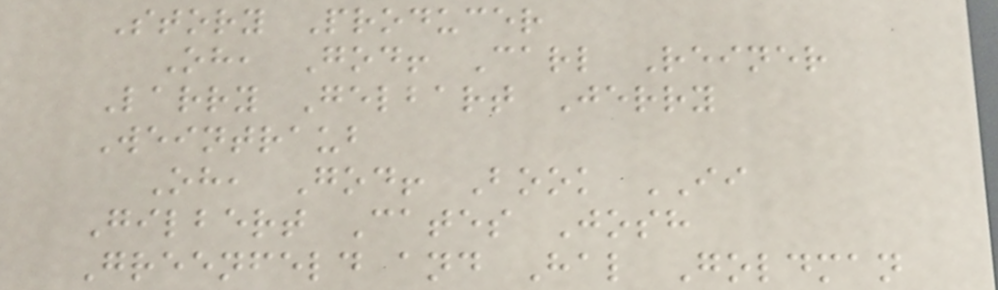Story Producer
Oh, God! Carl Reiner
Larry Gelbart Jerry
Weintraub
Oh, God! Book II
Gilbert Cates Josh
Greenfeld and Hal Goldman
